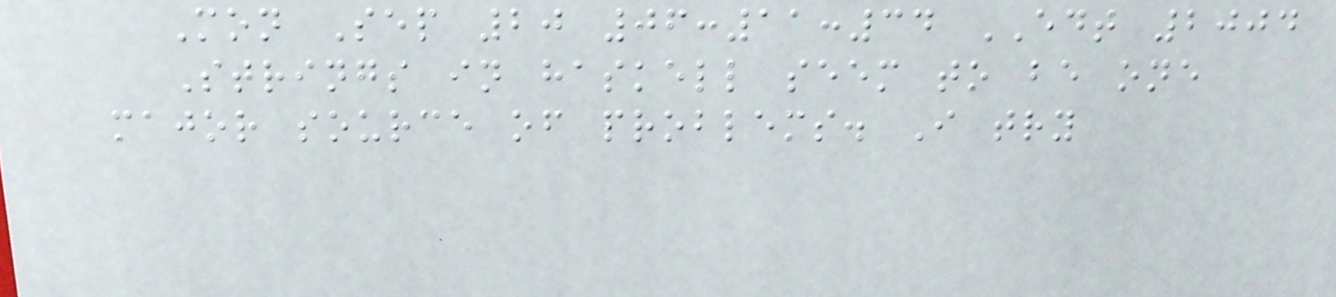Mon Sep 20 06:11:34 EDT 2004
Strings in haskell seem to be one
major source of problems. I try
